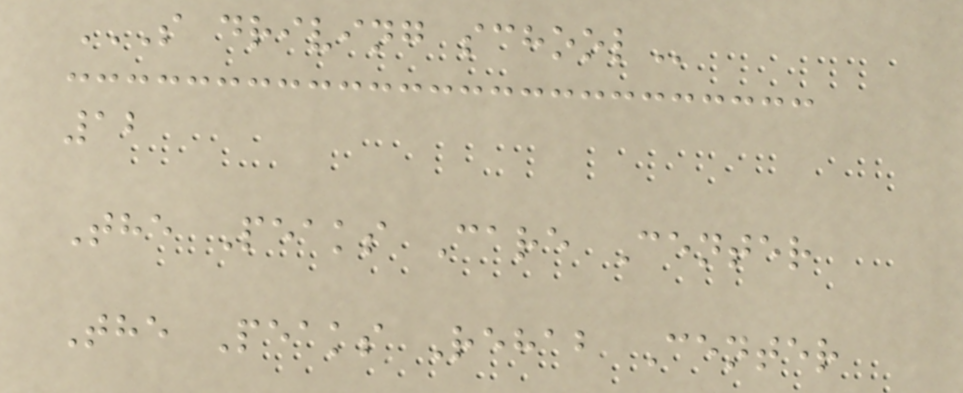S DRIVING SCHOOL
12
The Peaks Care Center
The Peaks Rehab Center
